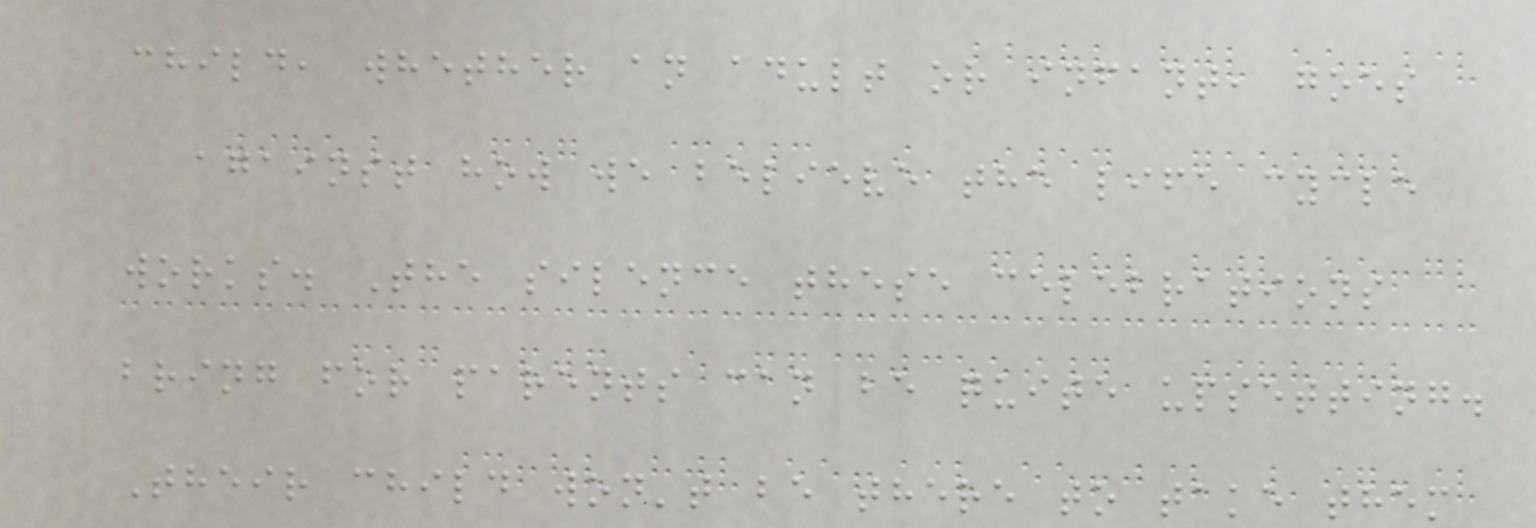child, whether an adult or infant, goes
against how we believe the life cycle
works. The silence these celebrations
bring for parents can be quite upsetting.
Their child won't be there to take them
